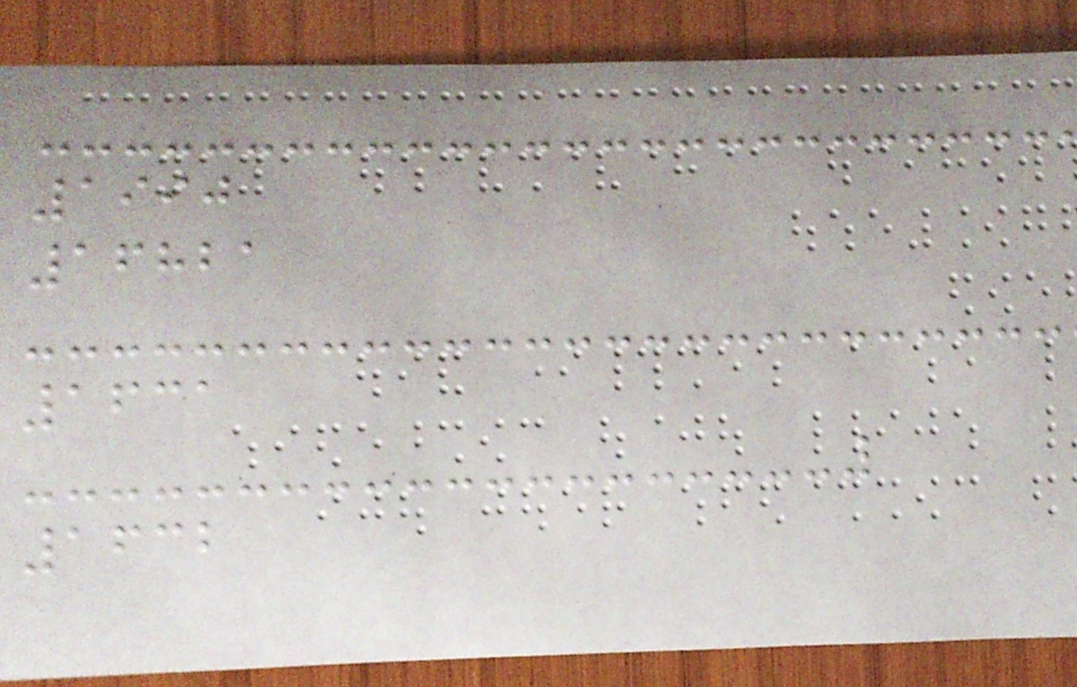1990
16821
1631
1632
